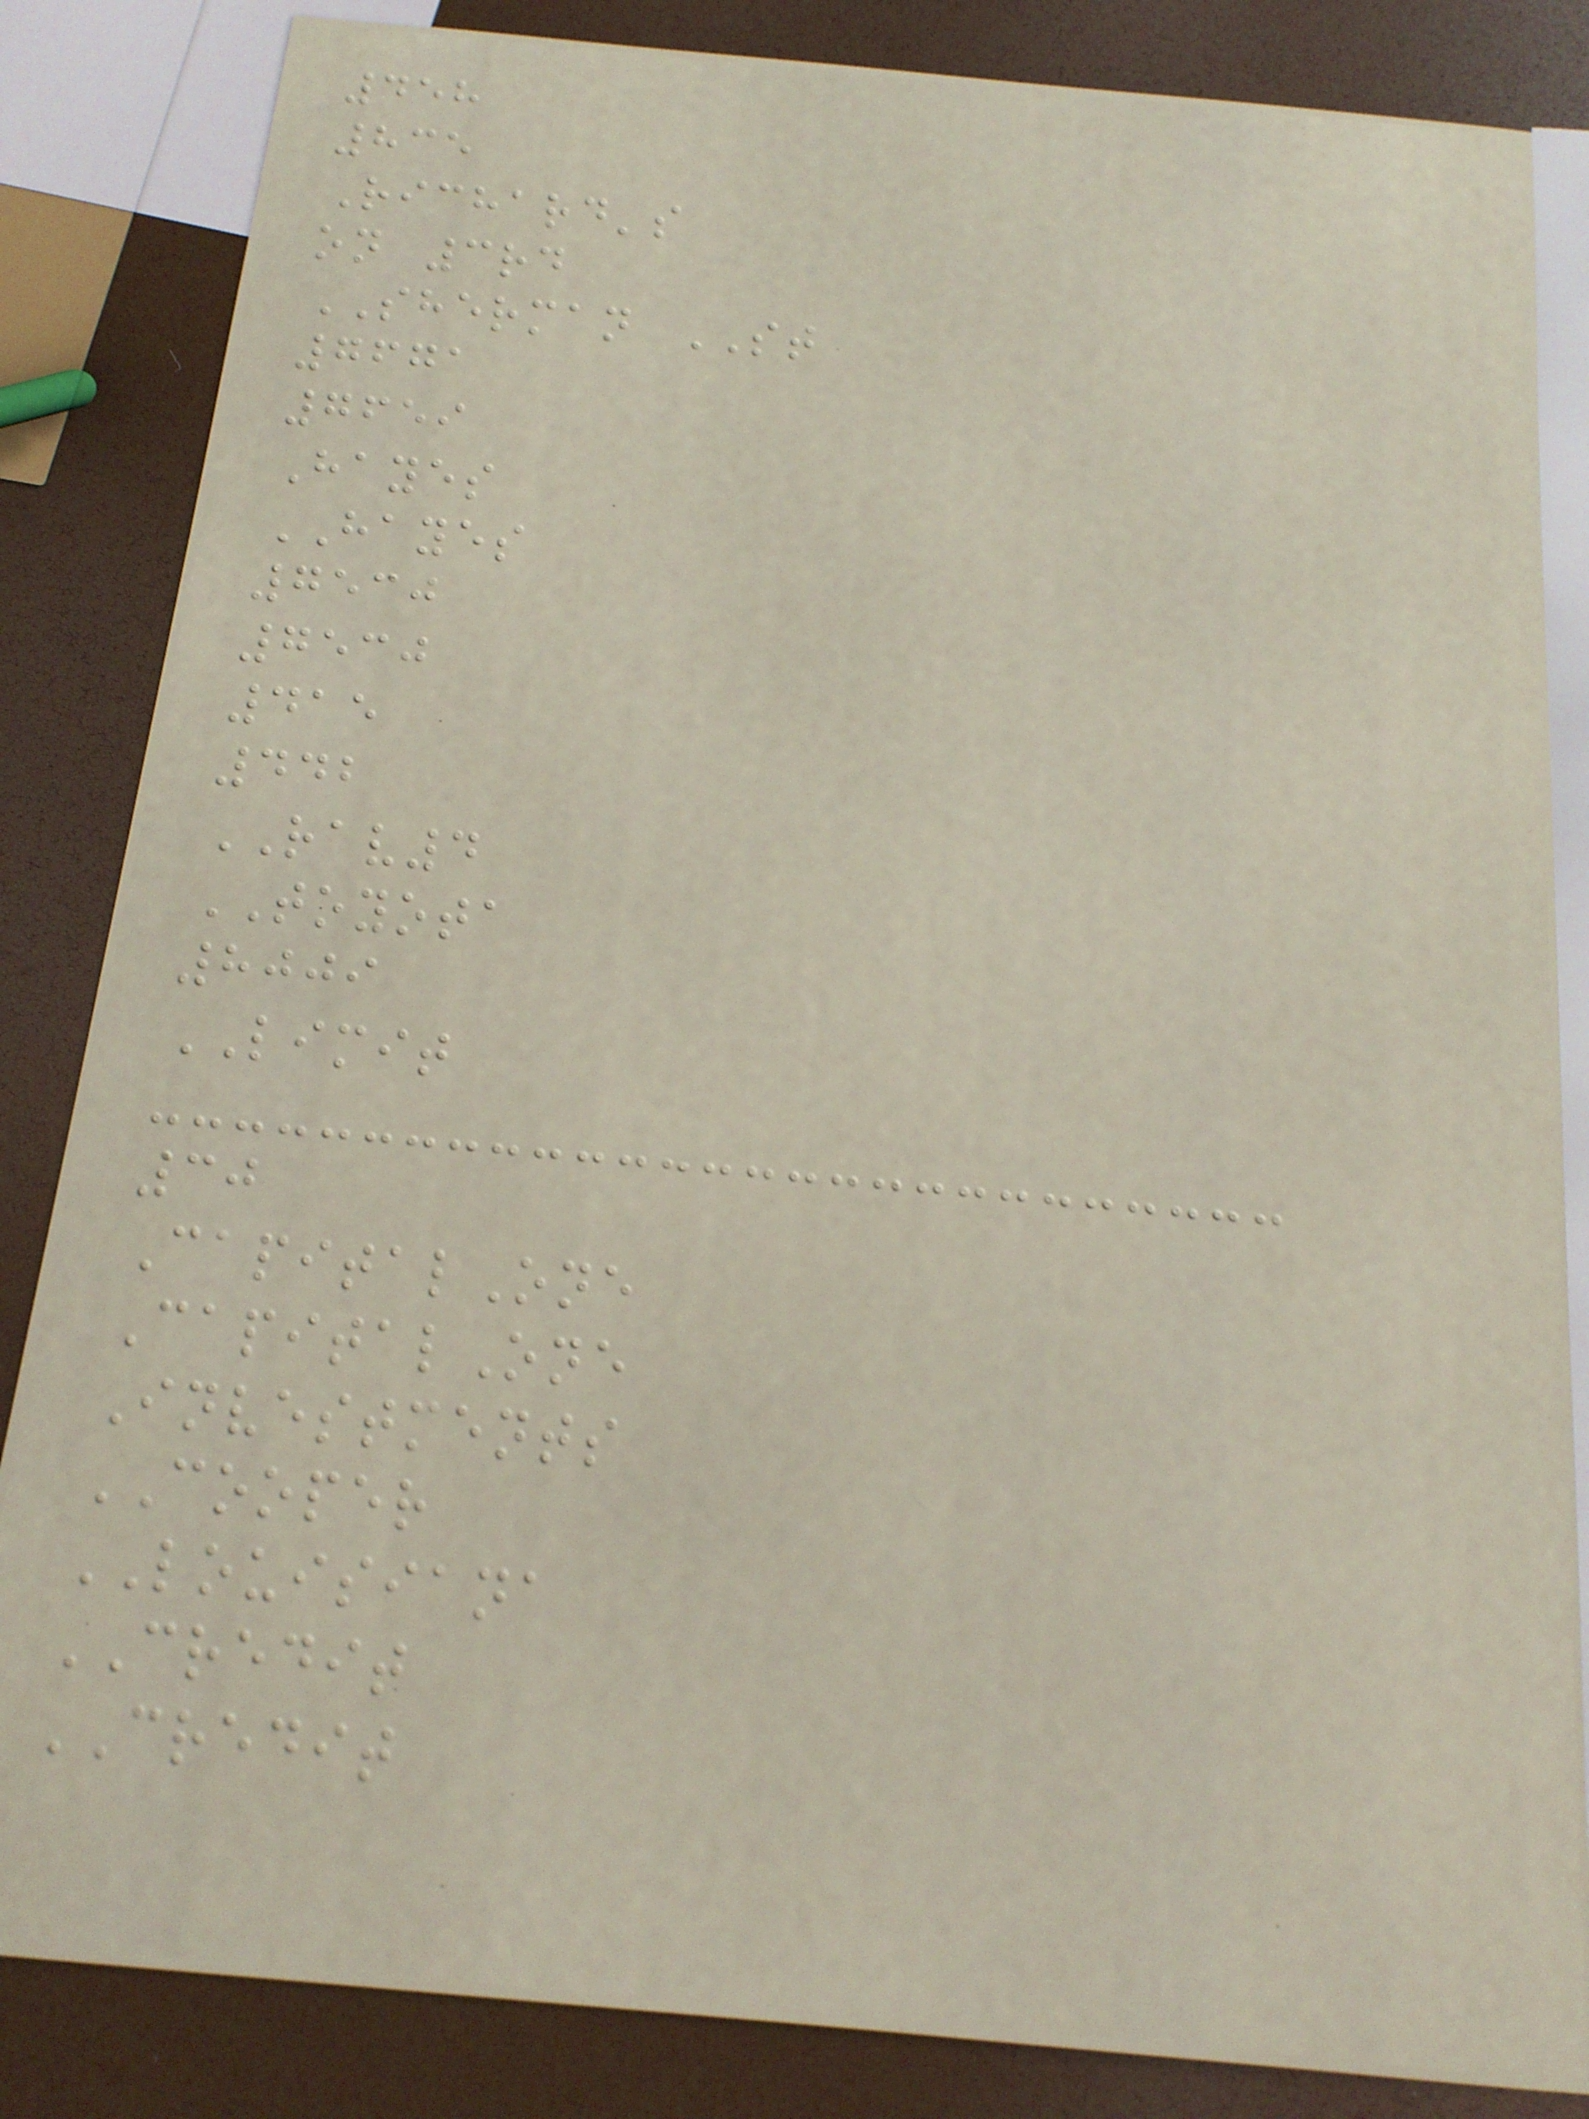458
835
Richard's
on 3rd
SHERMAN ST
7671
7659
Hayes
HAYES
7530
7530
415
442
RAV4
TOYOTA
8009
LIMIT
30
CapitalOne
CapitalOne
Investments
COOPER
LOUISIANA
CREDIT
CREDIT
